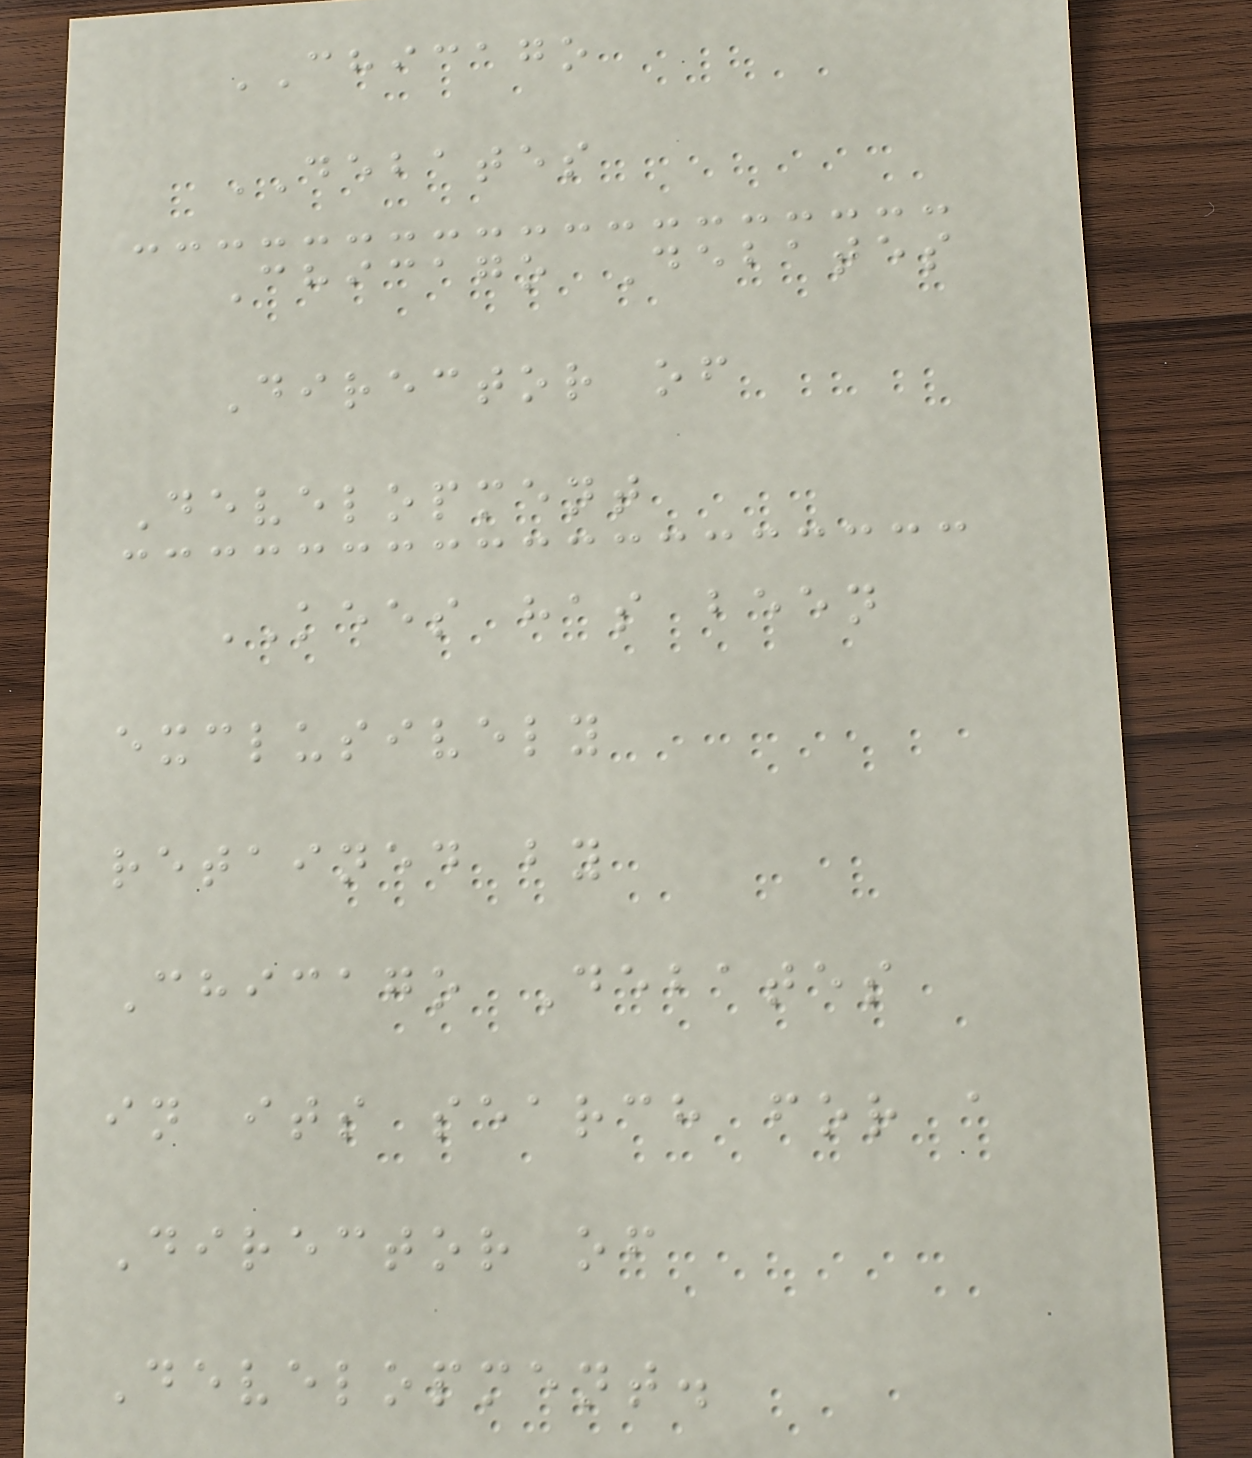CHICAGO
DEBATES
Chicago Debates
Director of
Development
KEES has been
exclusively
retained by
Chicago Debates
in its search for a
Director of
Development.
